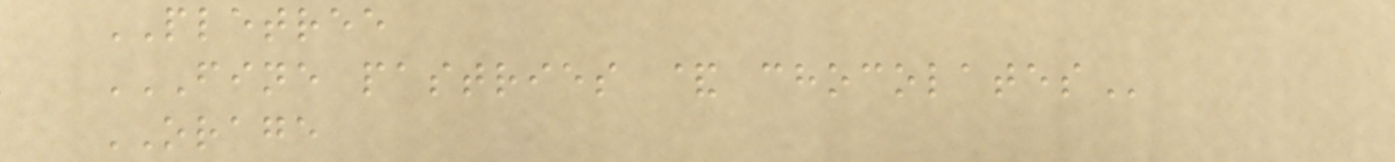PLETREE
FINE PASTRIES & CHOCOLATES
ORAGE
